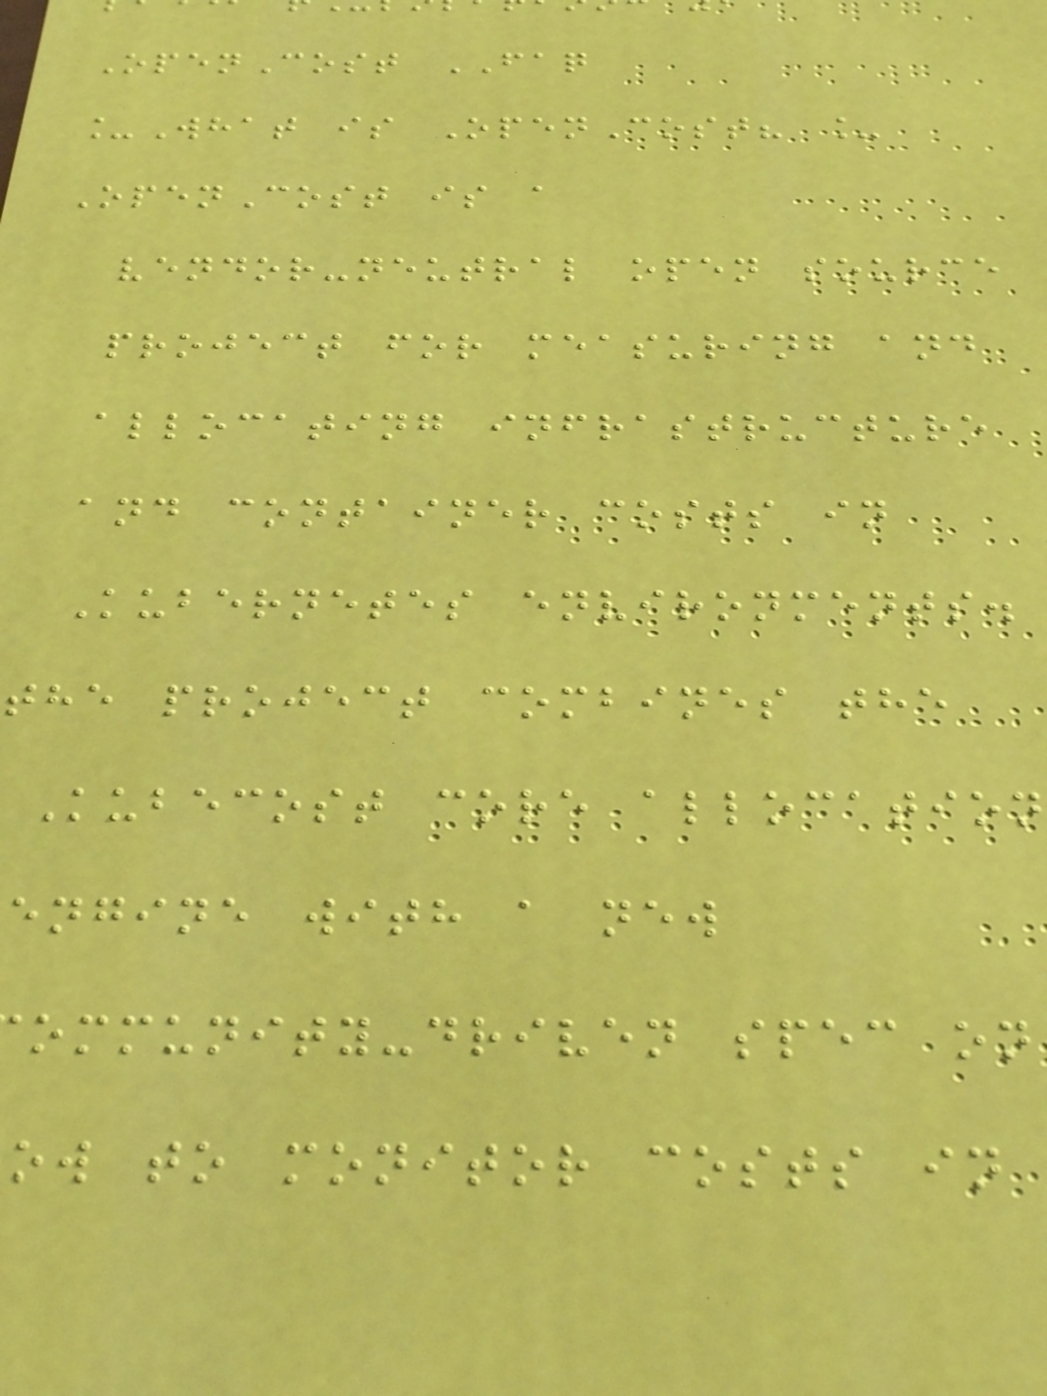OpenCost FAQ
_What is OpenCost? _
OpenCost is a
vendor-neutral open source
project for measuring and
allocating infrastructure
and container costs in
Kubernetes environments.
the project combines the
Kubecost core allocation
engine with a new
ommunity-driven spec on
ow to monitor costs in
